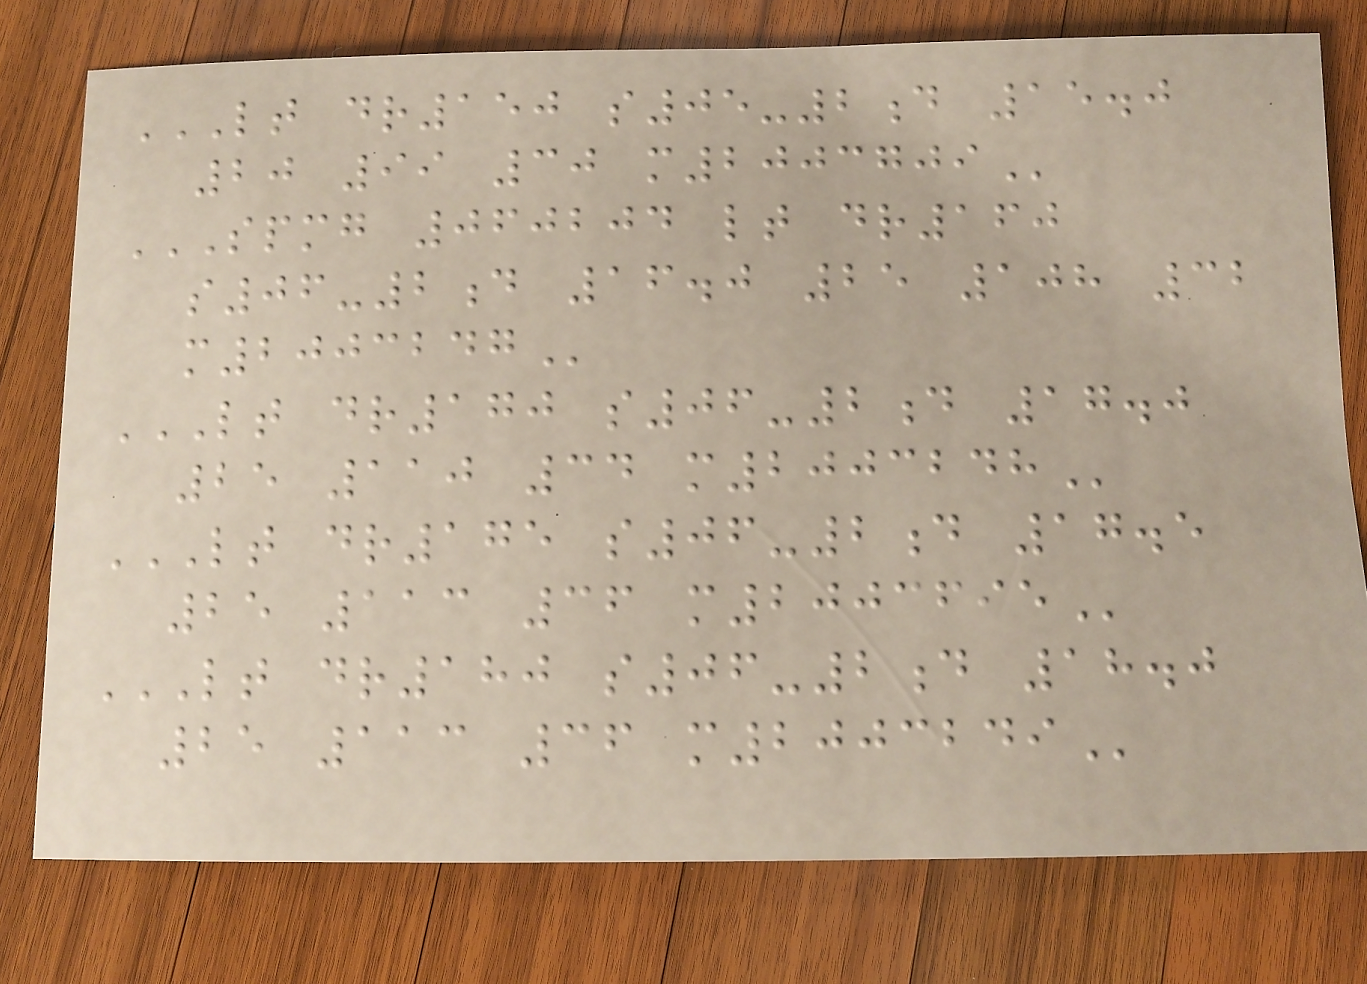LT DR150 S05-2D 15.0
20 99 30 M2003709
SPMG 060204 LT DR160
S06-2D 16.0 25 108 32
M2003247
LT DR170 S06-2D 17.0
25 110 34 M2003248
LT DR175 S06-2D 17.5
25 113 36 M2003695
LT DR180 S06-2D 18.0
25 113 36 M2003249
